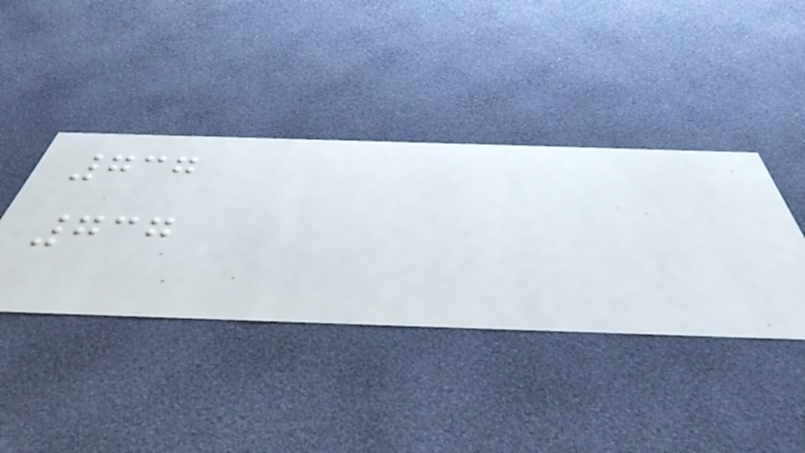737
737
